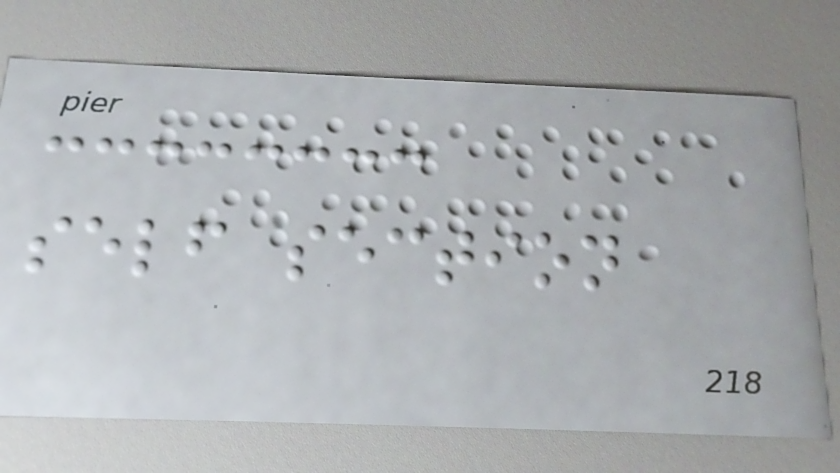self section
